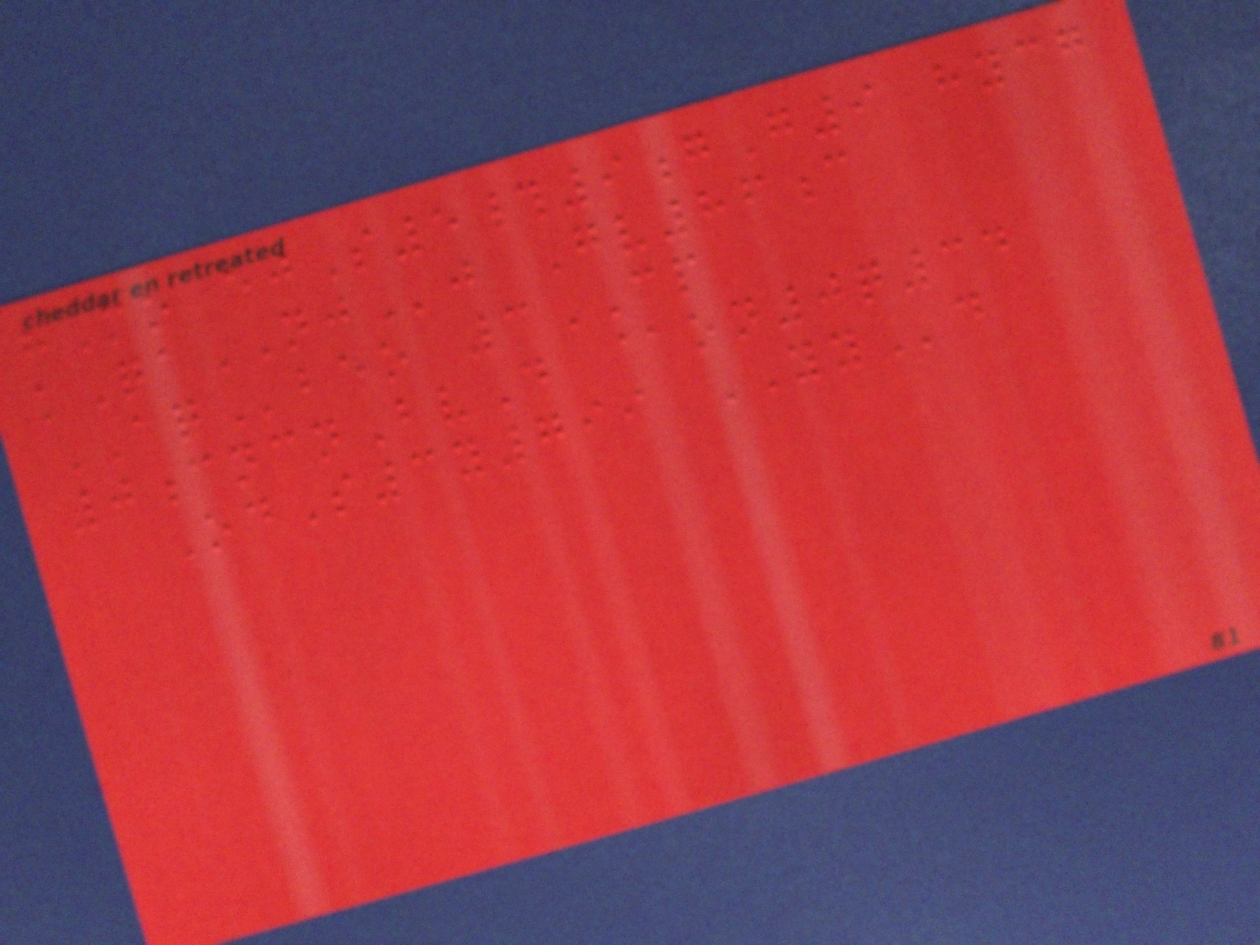hMo ejS5#9gG9 hycg
kQaNJj Gv86c
AQbeo 3CP
0cncnBvD @on0q34
OdS3y799 YYd
